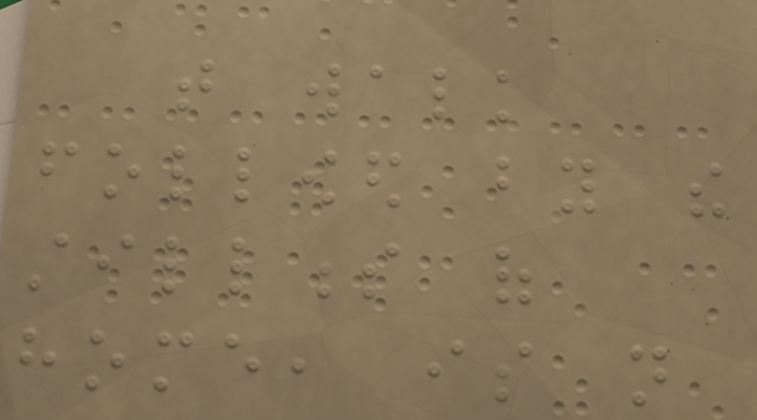that walk
followed by the
stillness of
home, is not
